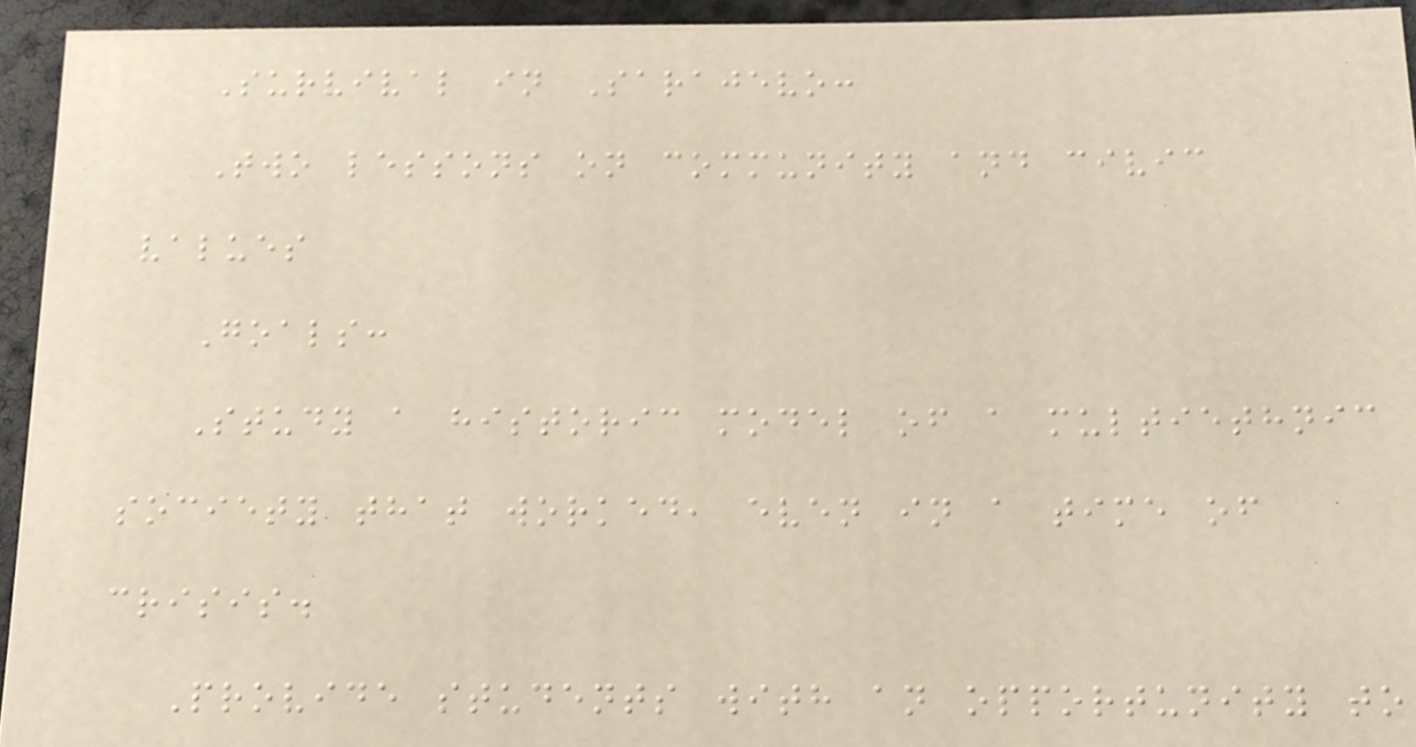Survival in Sarajevo:
Two lessons on community and civic
values
Goals:
Study a historic model of a multiethnic
society that worked, even in a time of
crisis.
Provide students with an opportunity to
